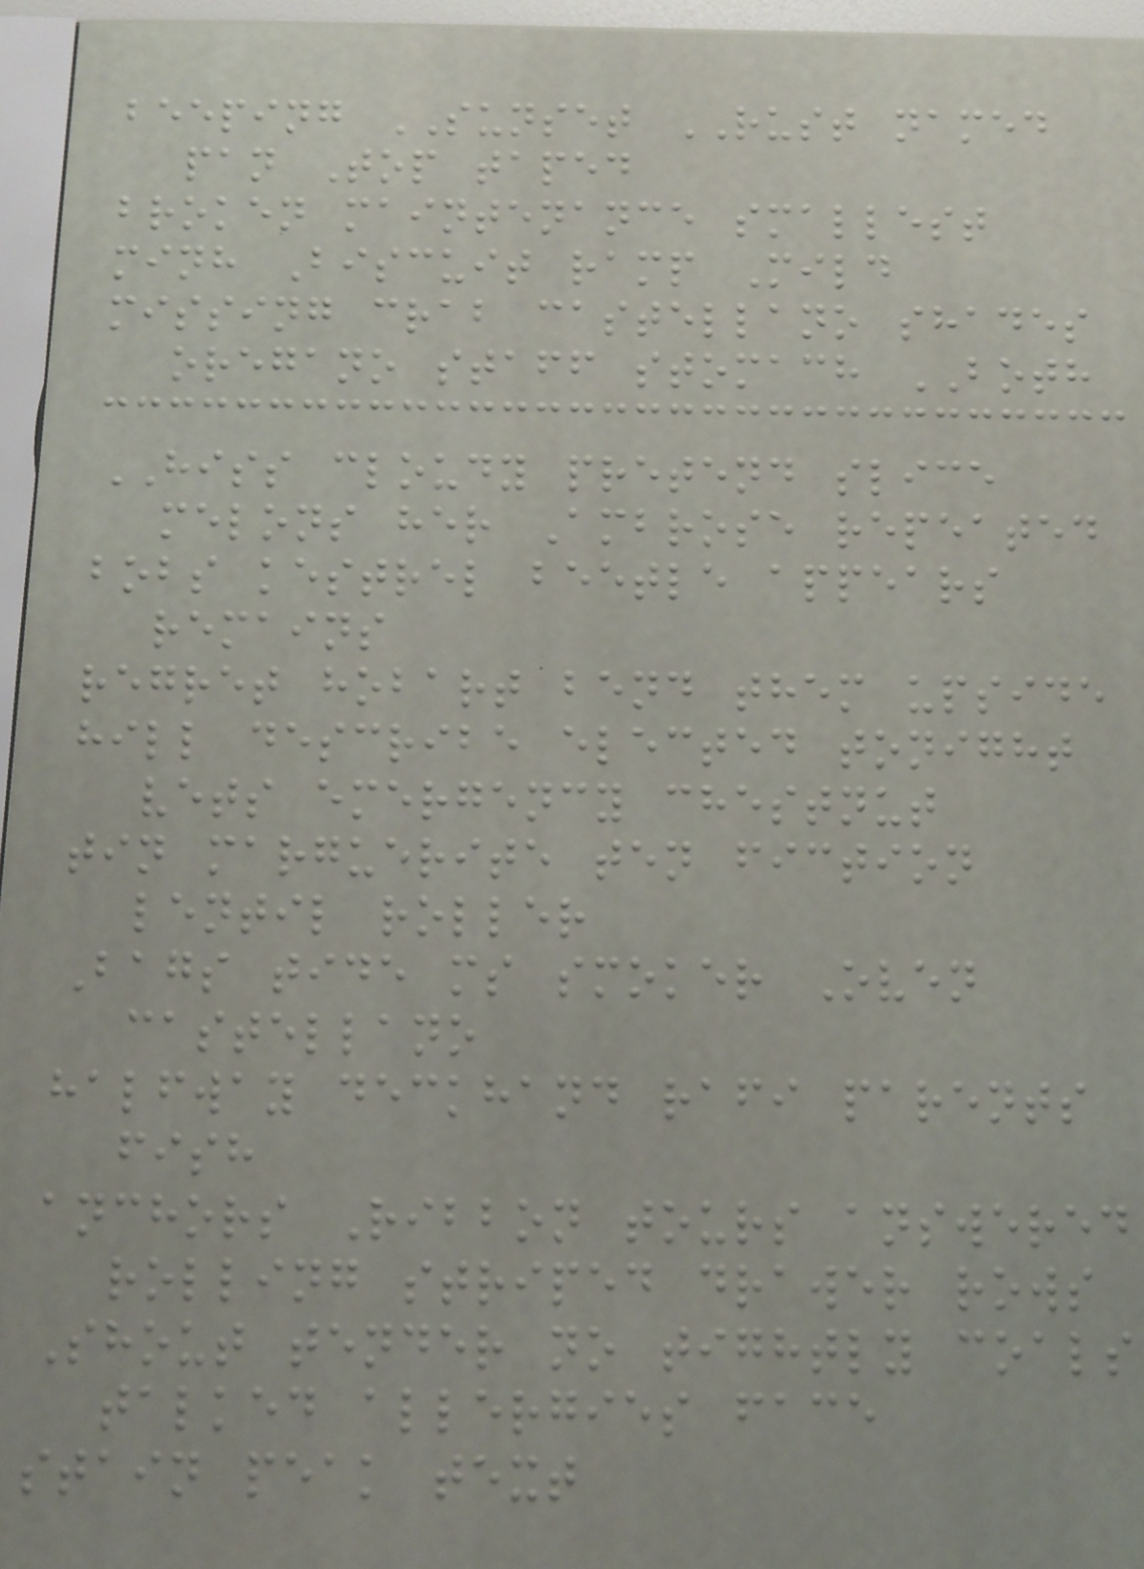beeping SUNSET RUST named
pan Top taped
broken maintenance smallest
minh Biscuit ramp Mild
missing crab castellano shades
oregano staff stomach BOTH
HISS cloudy pretend slice
melons her Ambrose repeated
bobs kestrel beetle appears
remains
regret hobart bend them upside
hill describe elected tonight
vets emergency chestnut
tin marguerite ten fiction
lentil roller
Bags tide ms smoker Oven
castellano
halfway deckhand rafi parents
fish
anchors Ribbon tours answered
rolling striped drawer rows
Shout tender no tightly coals
talked allergies face
stain peak text
